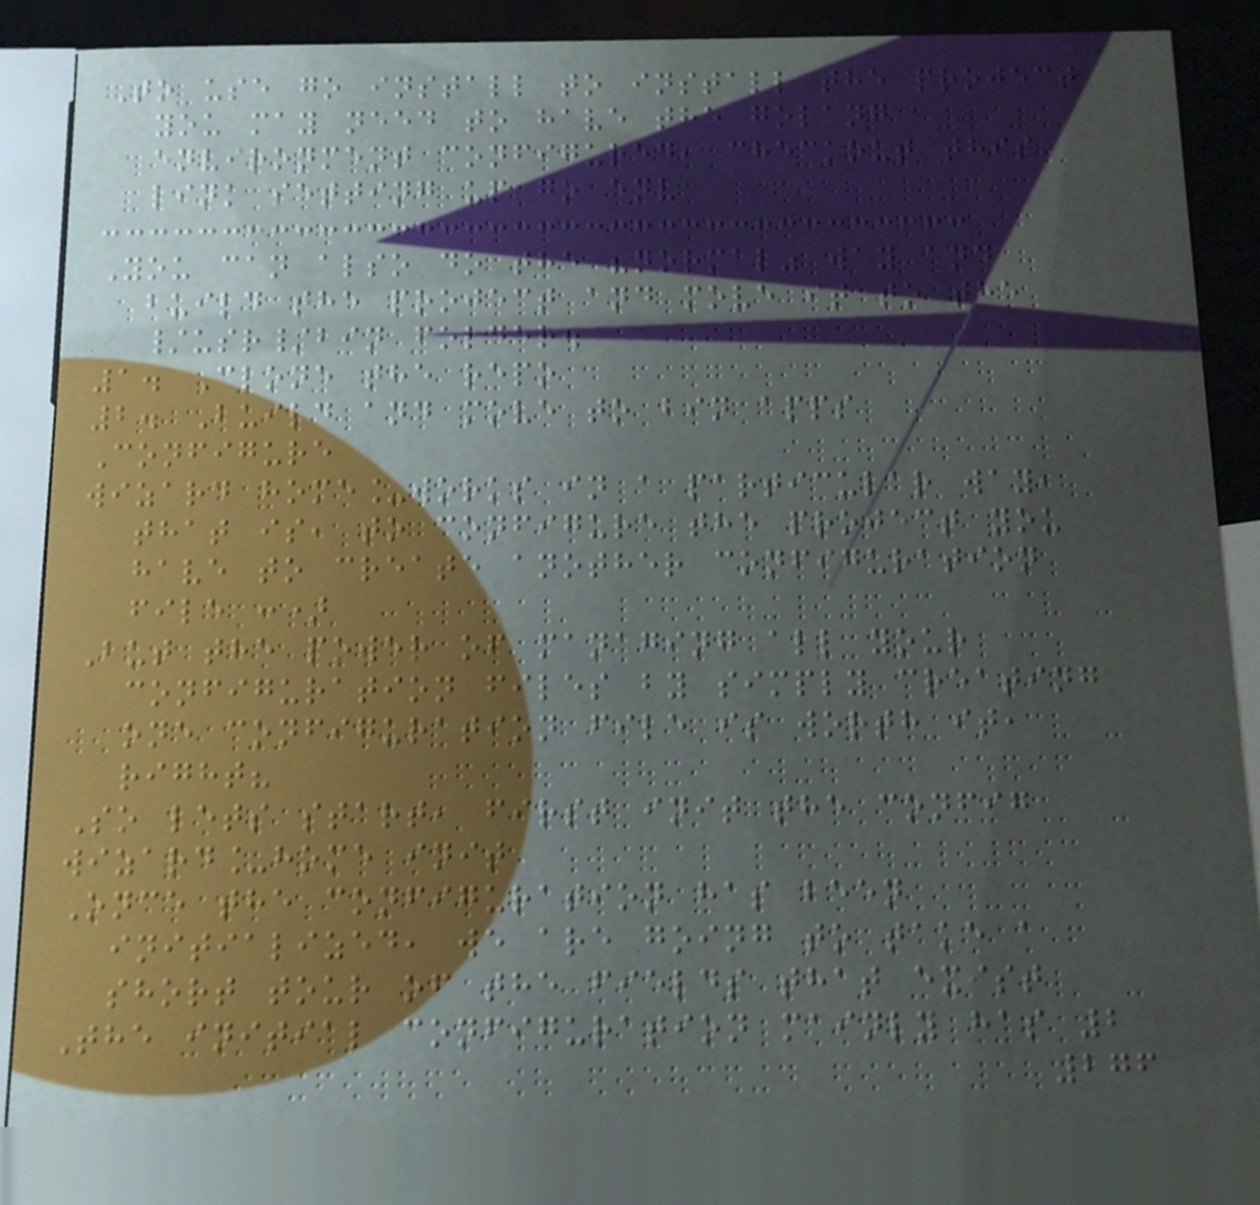To use go install to install the project
you may need to have the golang
environment configured, checkout this
link setting up go env
You can also do the "normal" way and
build the project and move it to the
/usr/bin folder.
1. Clone the repo
2. Build and move to bin apps
Configure
wizard home_works in a particular way,
that is, to configure the project you
have to create another configuration
file :)
But the power of managing all your
configuration files by simply creating
one configuration file is worth it,
right?
So lets start, first init the config
wizard_home init
Once the configuration has been
initialized, we are going to take a
short tour of the fields that exist
The initial configuration mainly has 2
276
